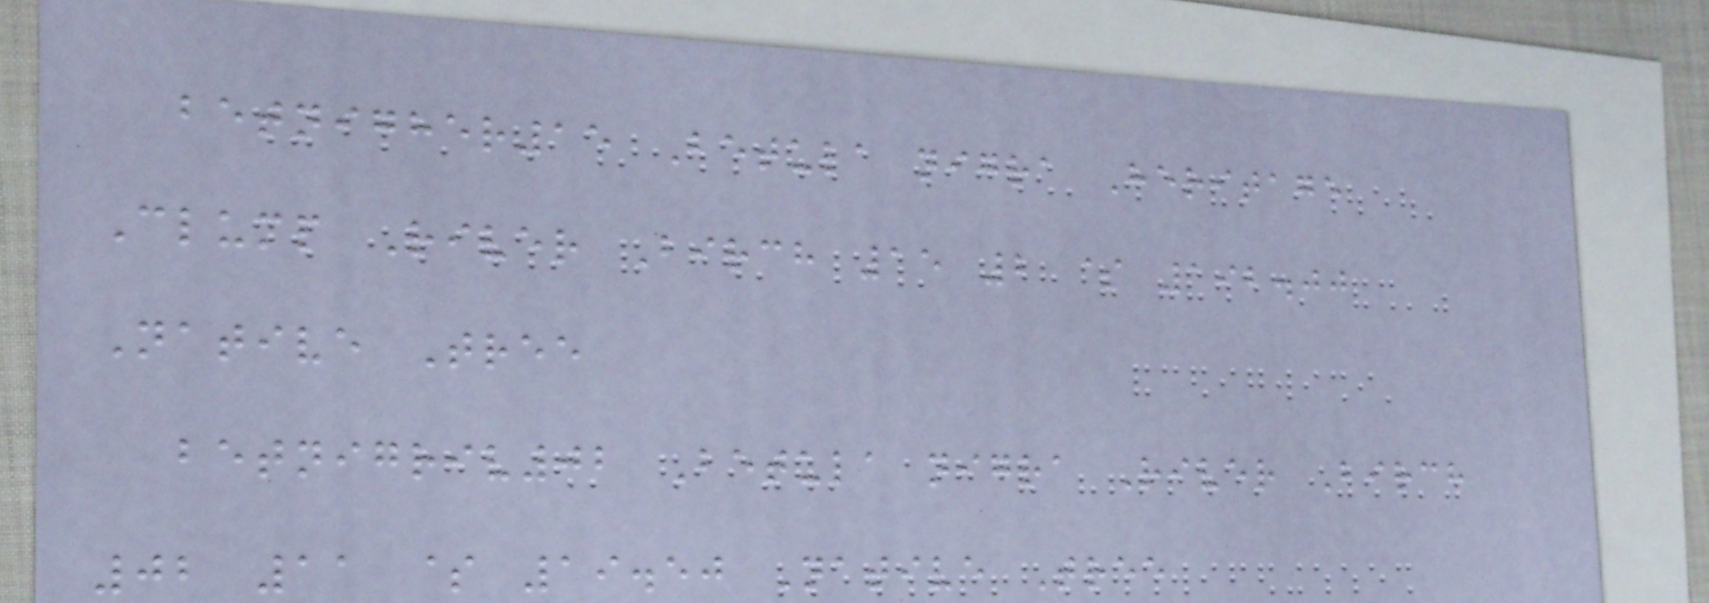betnigher15 Betula nigra Heritage
Clump River Birch 15 2 $ 192.00
Native Tree
betnigriv02 Betula nigra River Birch
02 11 $ 19.50 Native Tree
